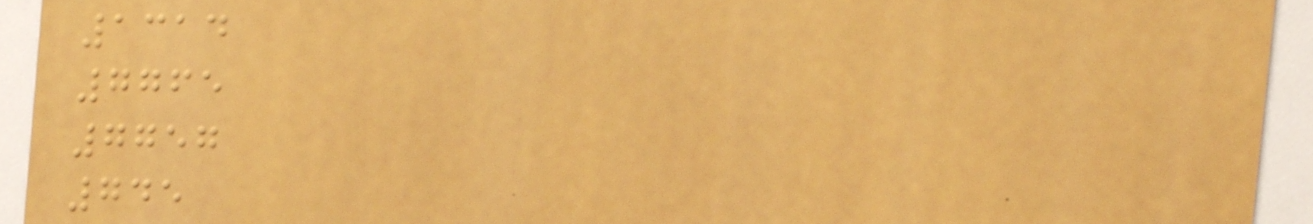1314
7765
7757
745
